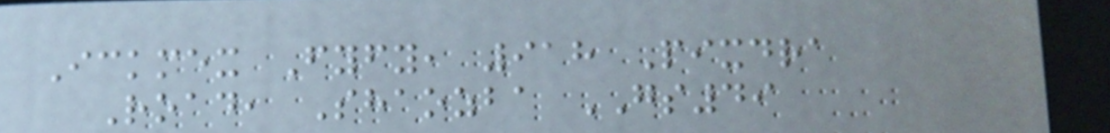Ickmex Fyfy, 918 Pixdra
Road, Shaozba GS49
